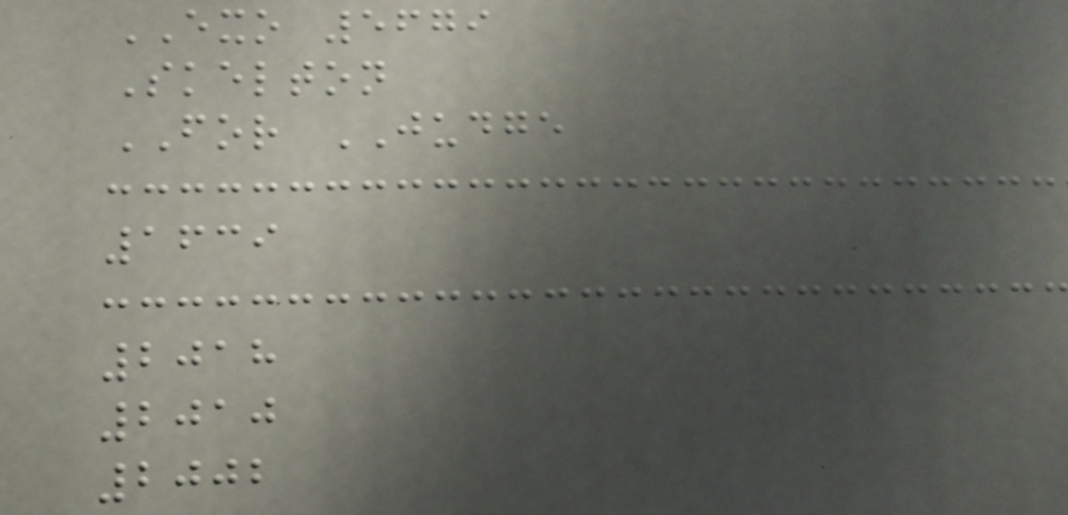EXO 5679
Skelton
FOR JUDGE
1639
2018
2010
2002
